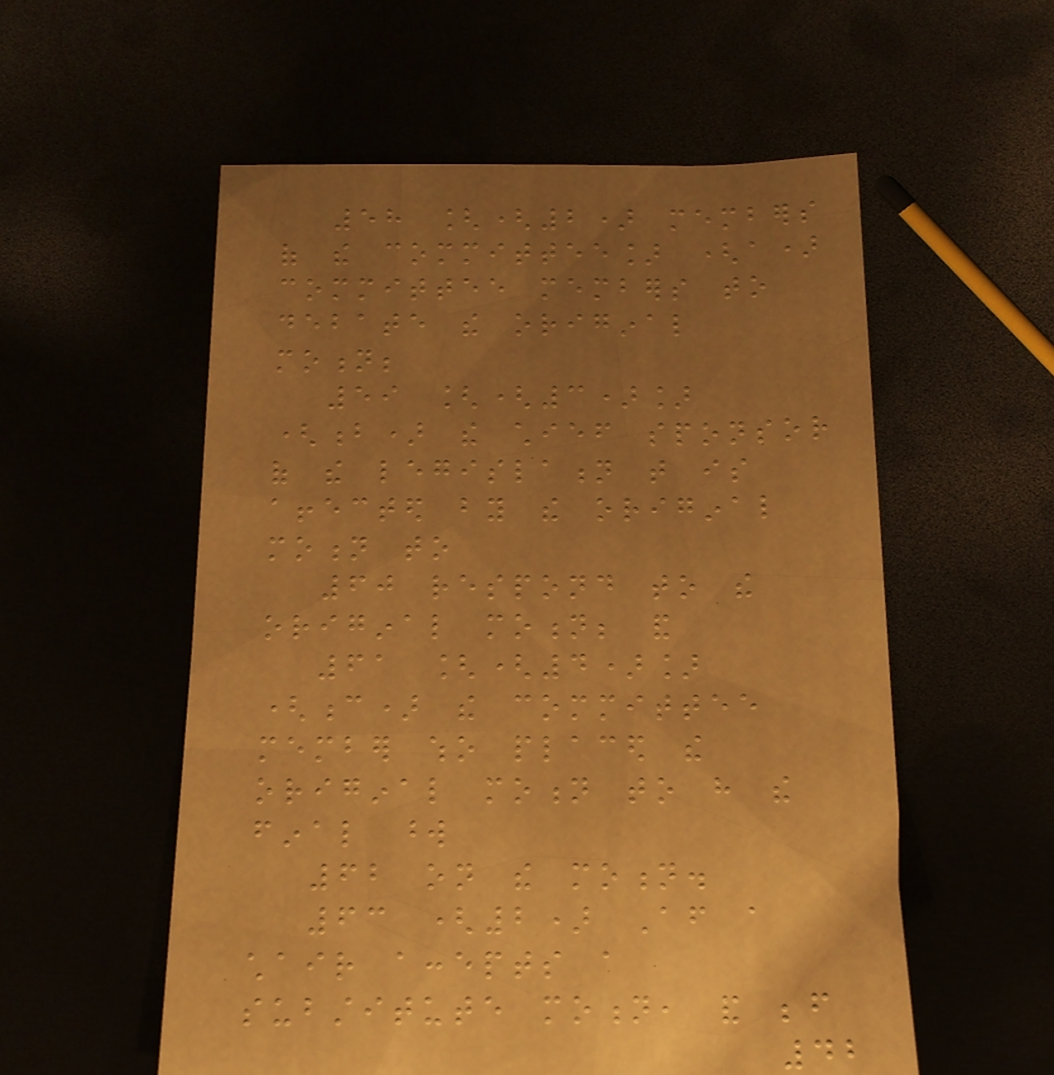58 [(2) members
of the committee] (a)
committee members to
debate the original
motion;
59 [(3)]
(b) the chief sponsor
of the legislation that is
affected by the original
motion to
60 respond to the
original motion; and
61 [(4)]
(c) the committee
member who placed the
original motion to have the
final word
62 on the motion.
63 (2) After a
chair accepts a
substitute motion, and before
42
